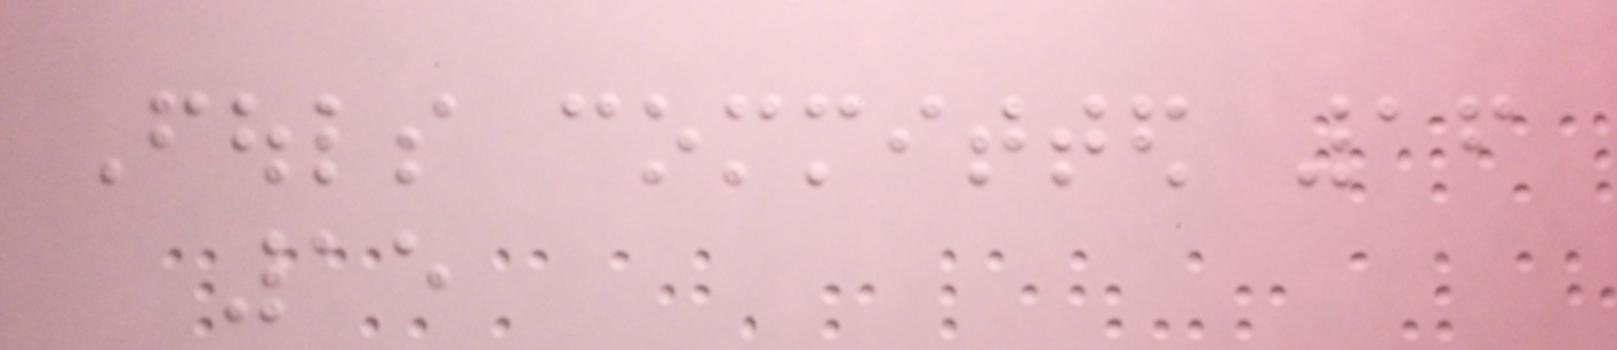Fouls committed 16
15
